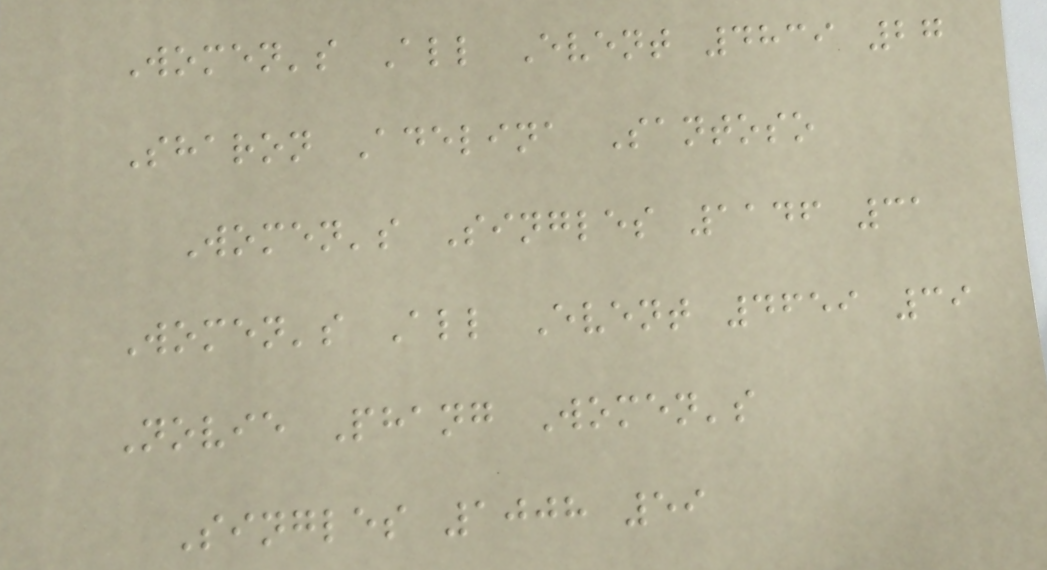Women's All Event 4839 27
Sharon Adelina Santoso
Women's Singles 1146 31
Women's All Event 4659 39
Novie Phang Women's
Singles 1008 59
